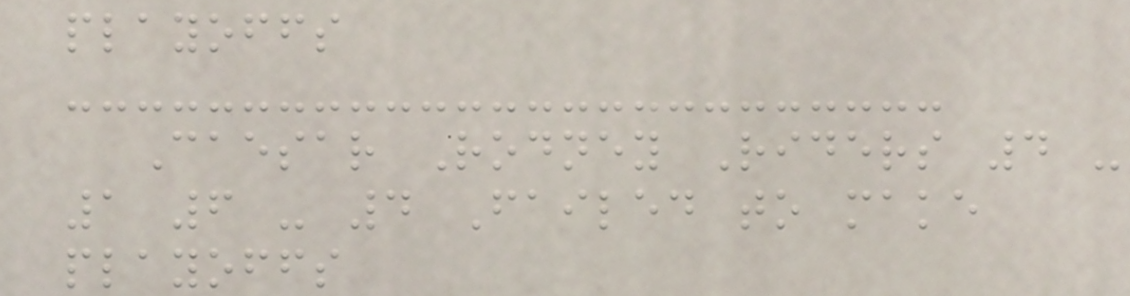playoffs
Caesar Rodney Riders 4 -
1 6 - 4 Failed to make
playoffs
